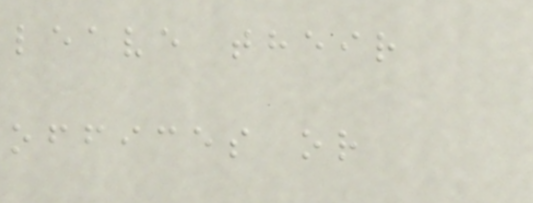leave their
offices or
